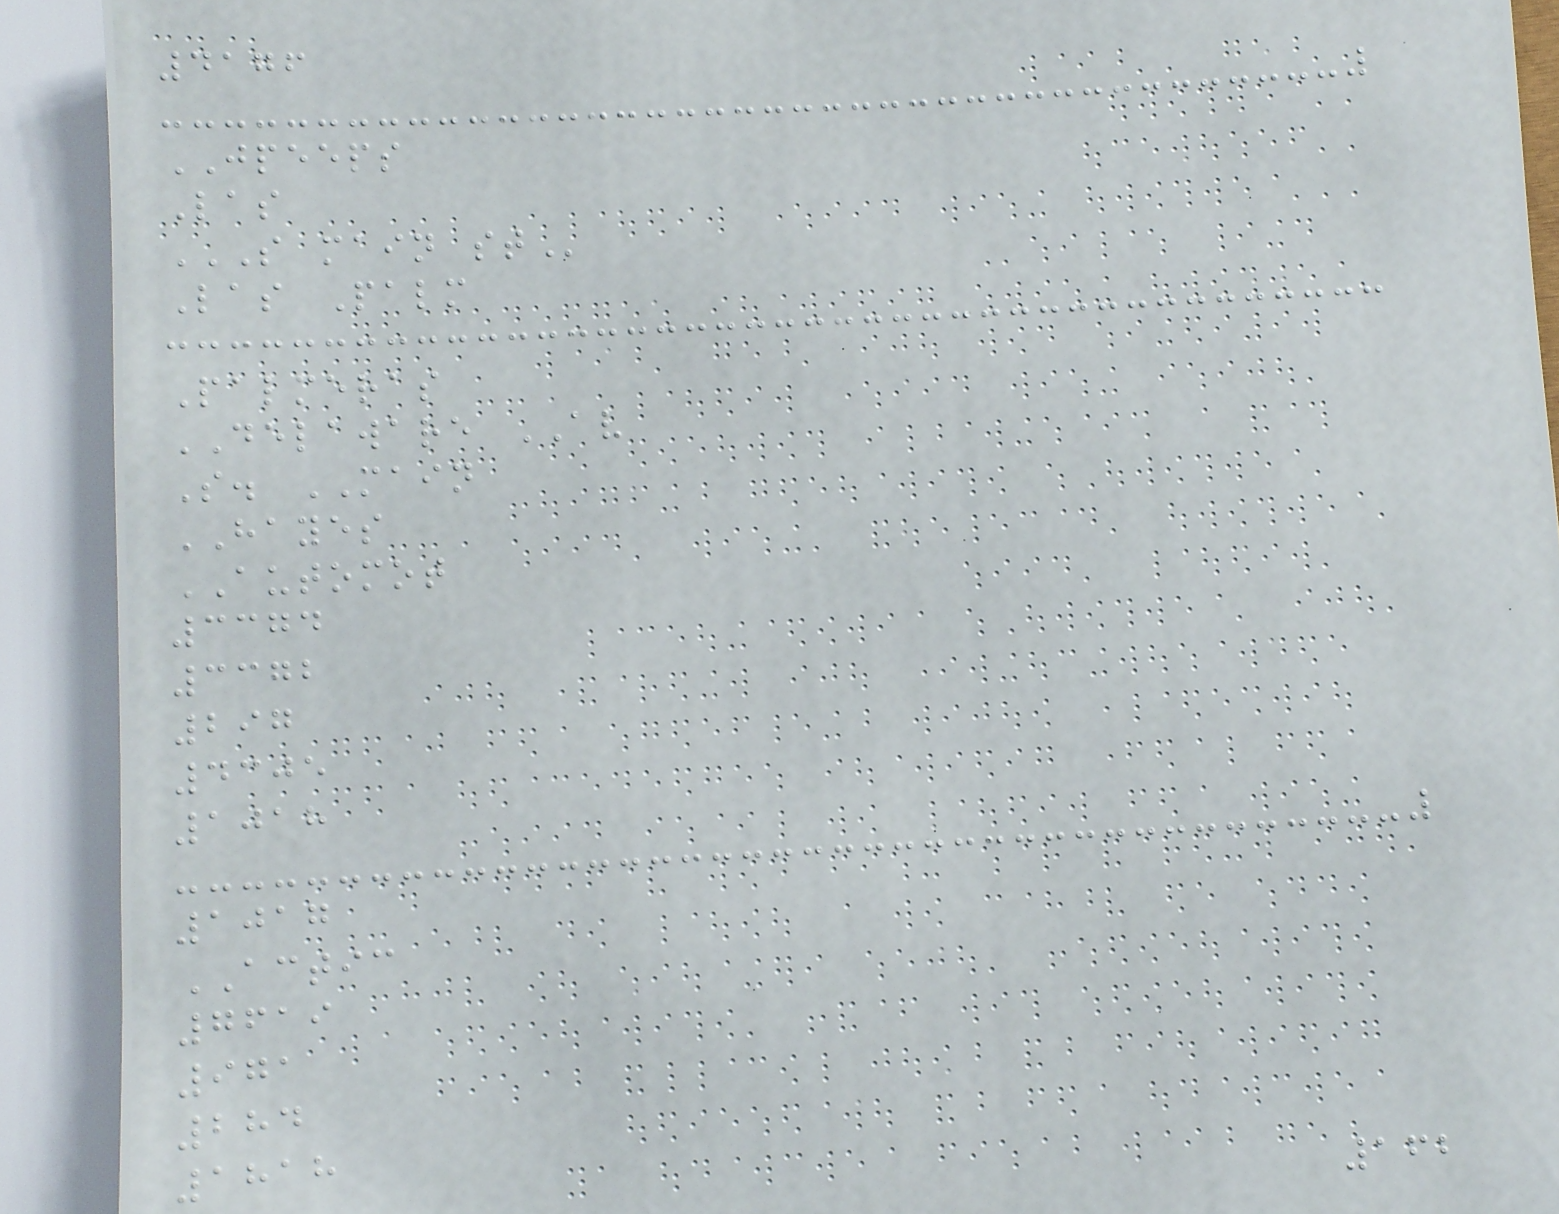4176
JPEEPS
Las
S MAIN ST
Las Palm
Palmeras
DELAWARE AV
S. MAIN
HAYES
AUTOMOT
3374
3372
297
4305
1018
1017
ACTIC
7619
971
284
1818
162
